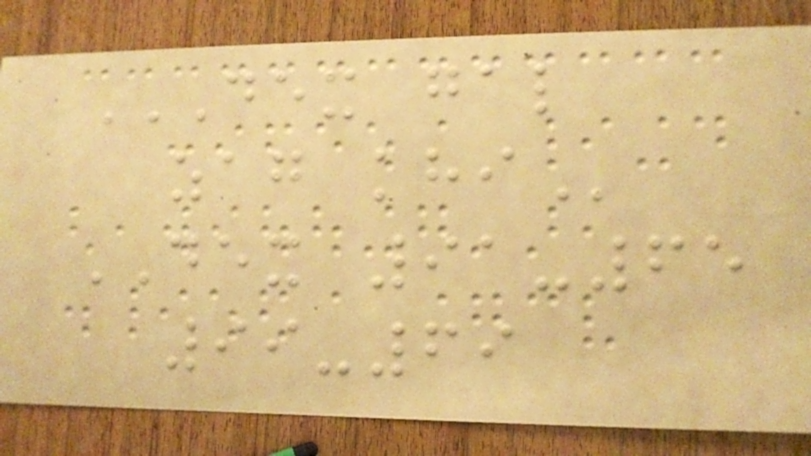DEX GAL
ZAG KHI
DEX 91-65
99-69
